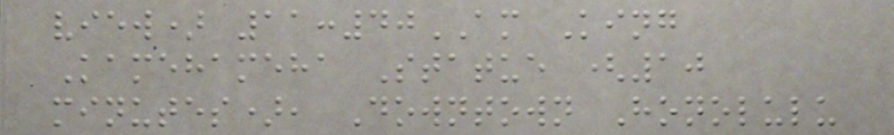view) 11:40AM King
Kamehameha Statue (10
minutes), Downtown Honolulu
